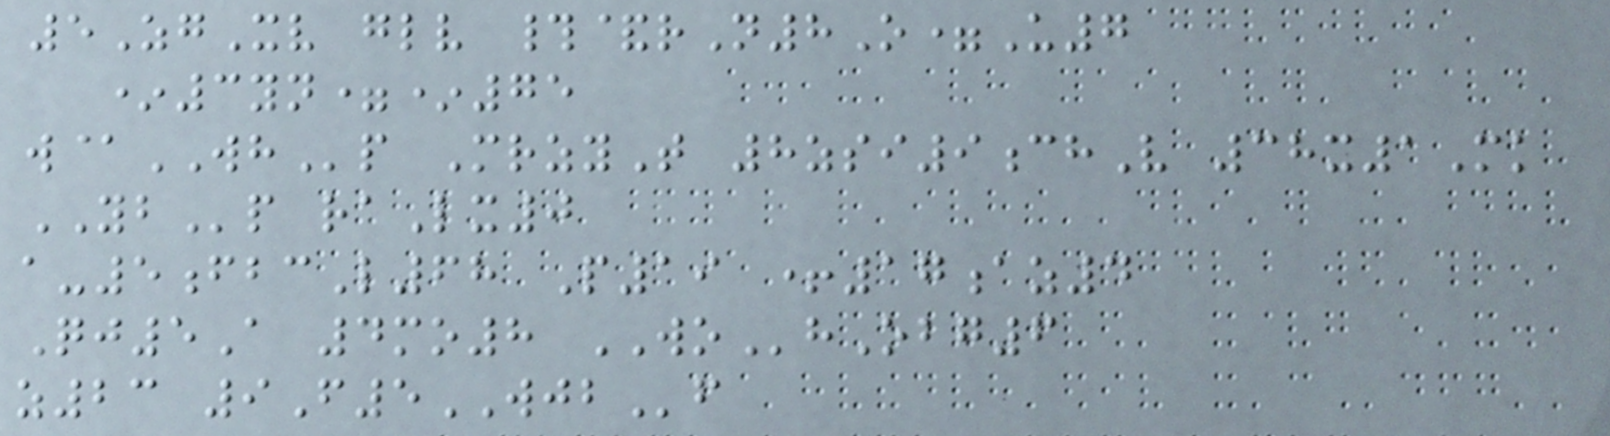5ZgXv glv #&rN8O=U7
*3yn=*75
w@WHp MrzyT 8zsi9chV 38x1Mk
YBp raLx0
a-5fbcL68 P19 +17az4
Qj5A 4mo8 WOhObg6
z23 9F5WJBf
